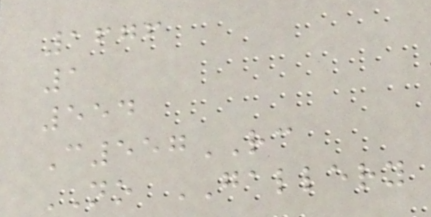1676
1
554
C557RC
NO GALLERY
